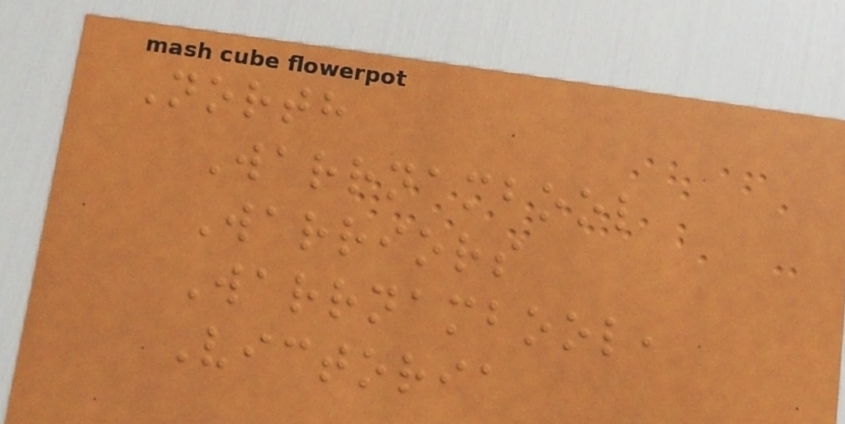North
Warrnambool
Warriors
Warrnambool,
Victoria
